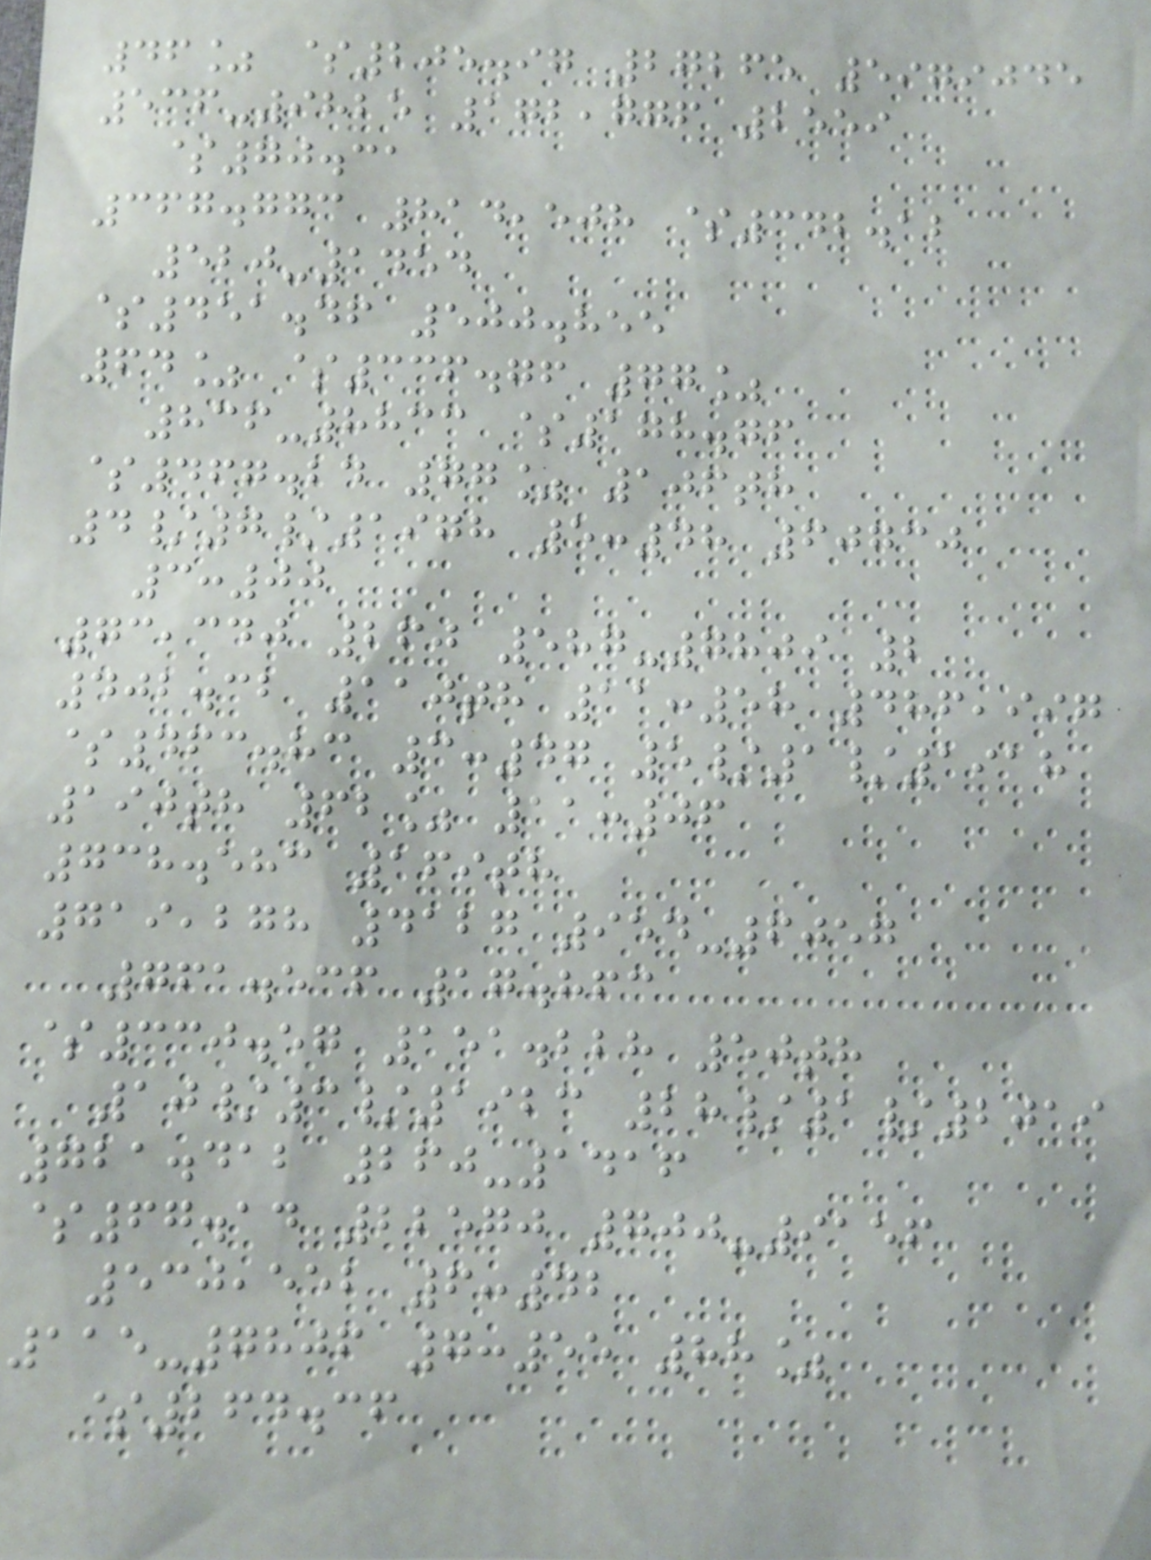46% $205.97 27265 5979045
536-9825 172,776 2559
$70.31
367.773 814,508 $342.12
520-1454
$451.46 500.855
64% $336.76 77%
836-8833 $178.76
$467.24 77% 106th
4/7/1978 5:48 60730
3:00
73,340 260 587-7809 2
402.32 110th 11:58 486,997
$463.83 3:47 5/1/1918
190th 62% 11:06
738.583 169th
719,278 4127 954-6057
761.536 17.863
$330.57 151.228 50th
10/3/1923 28/1/2019
721.412 260-1416
$67.14 22570 700-9156
530,552 6:42
115-7806 7:55 88%
$264.36
